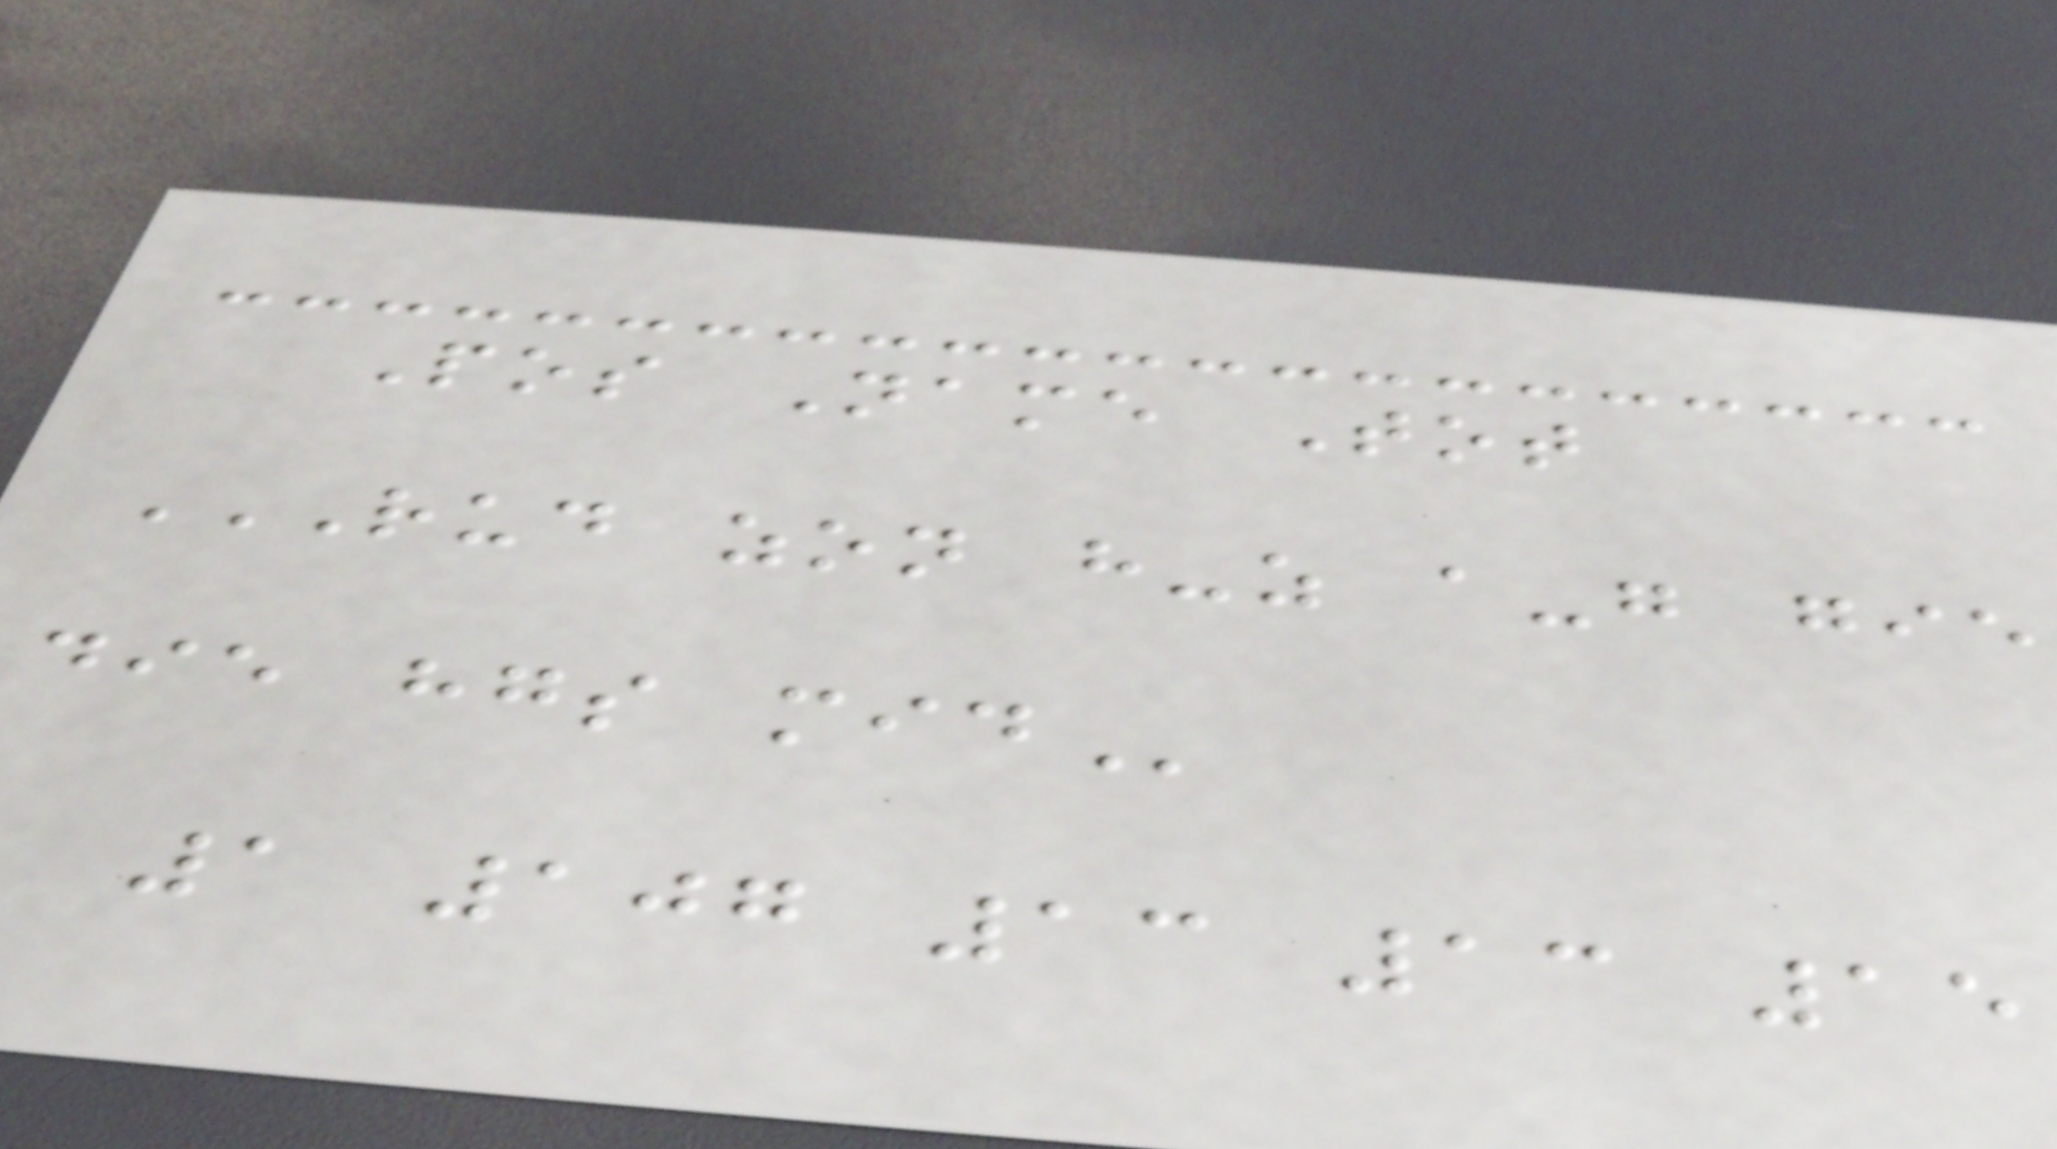Pos Name Tot
RUD ZON H-Z A-G GIE
DIE HGS MID
1 107 13 13 15
